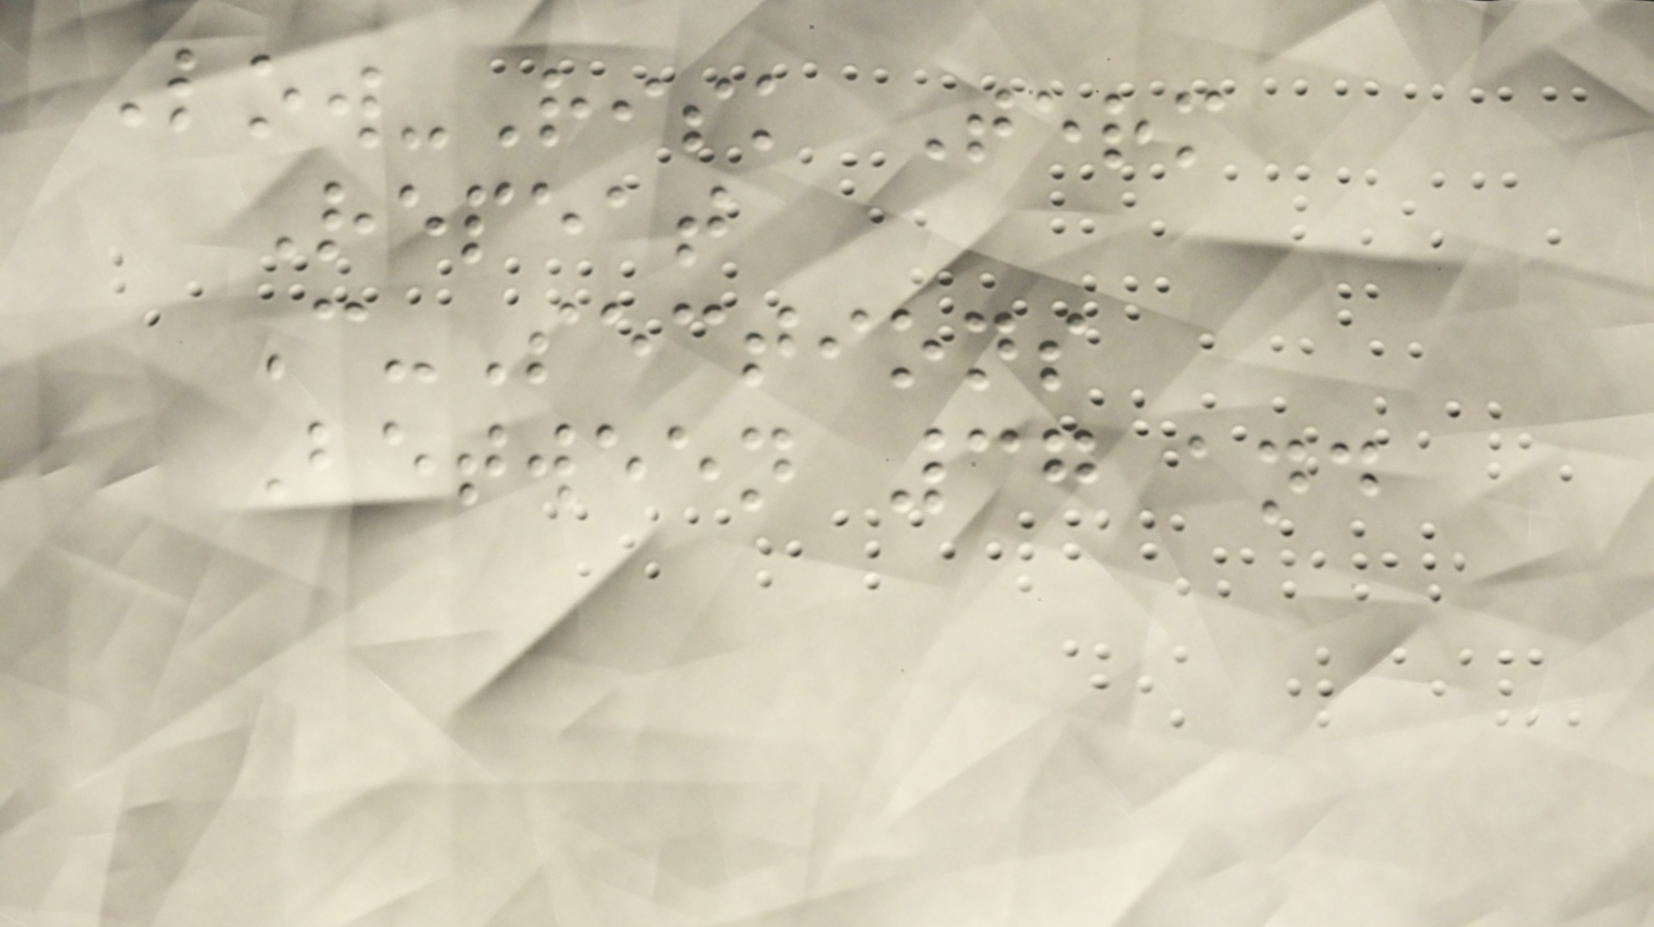Low-Risk Term
Repeat
C-Sections
Between 37 and
